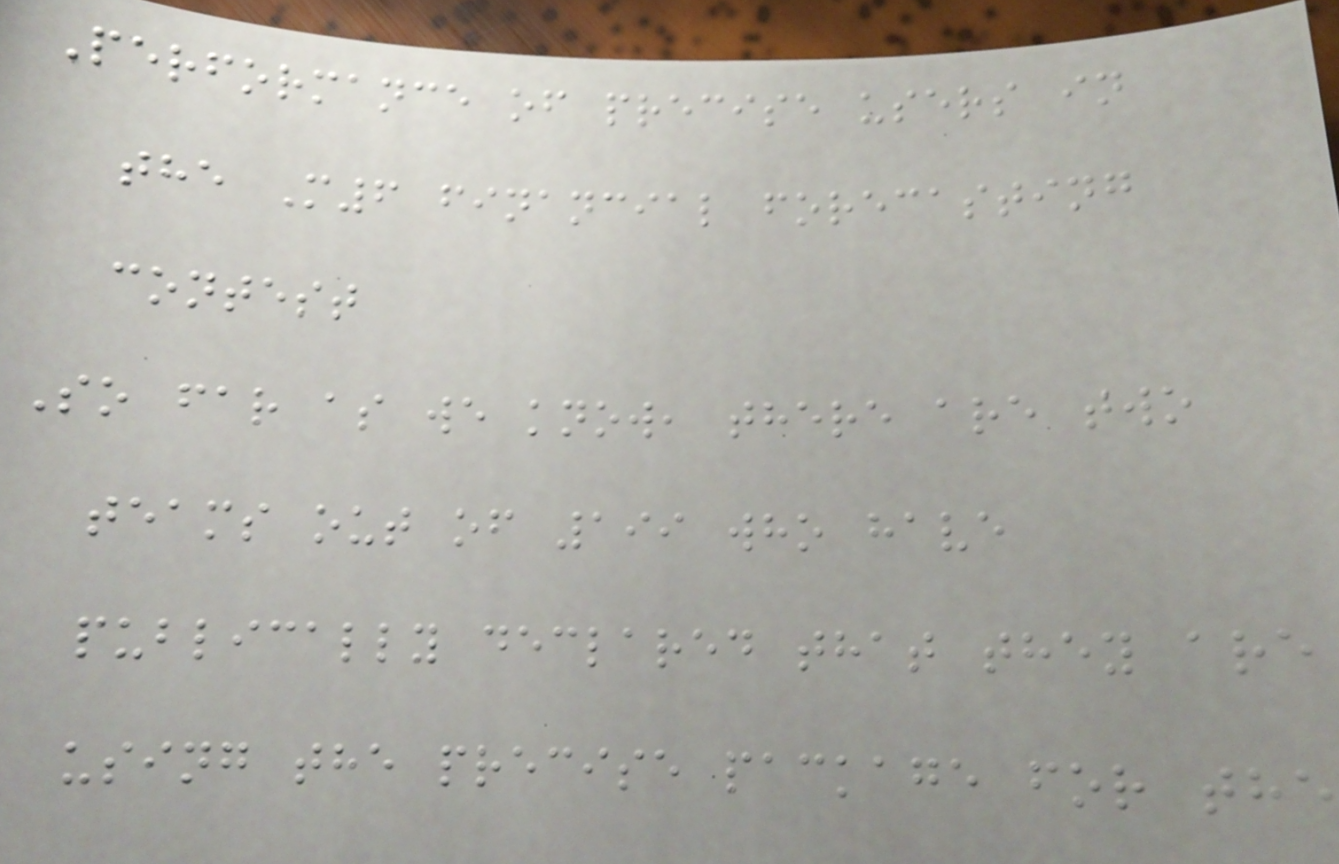Performance of precise users in
the M6 financial forecasting
contest
So far as we know, there are two
teams out of 199 who have
publically declared that they are
using the precise package for the
